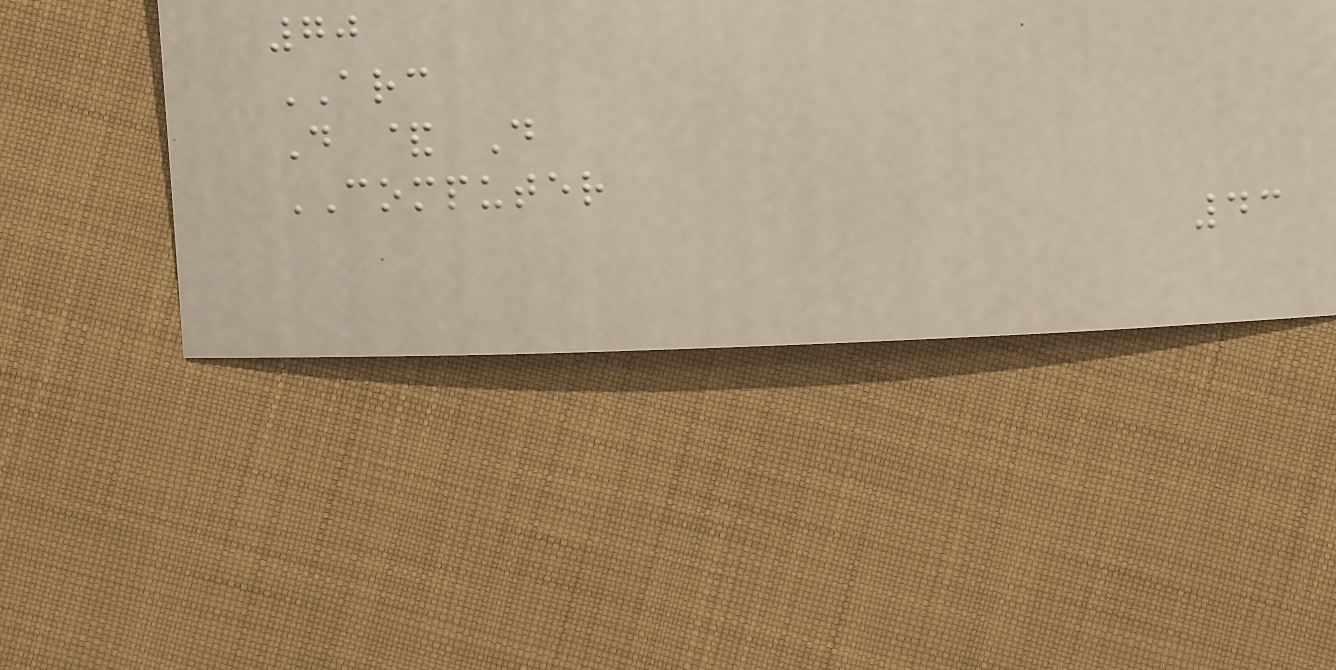70
ARC
D & D
COMPUTER
43
